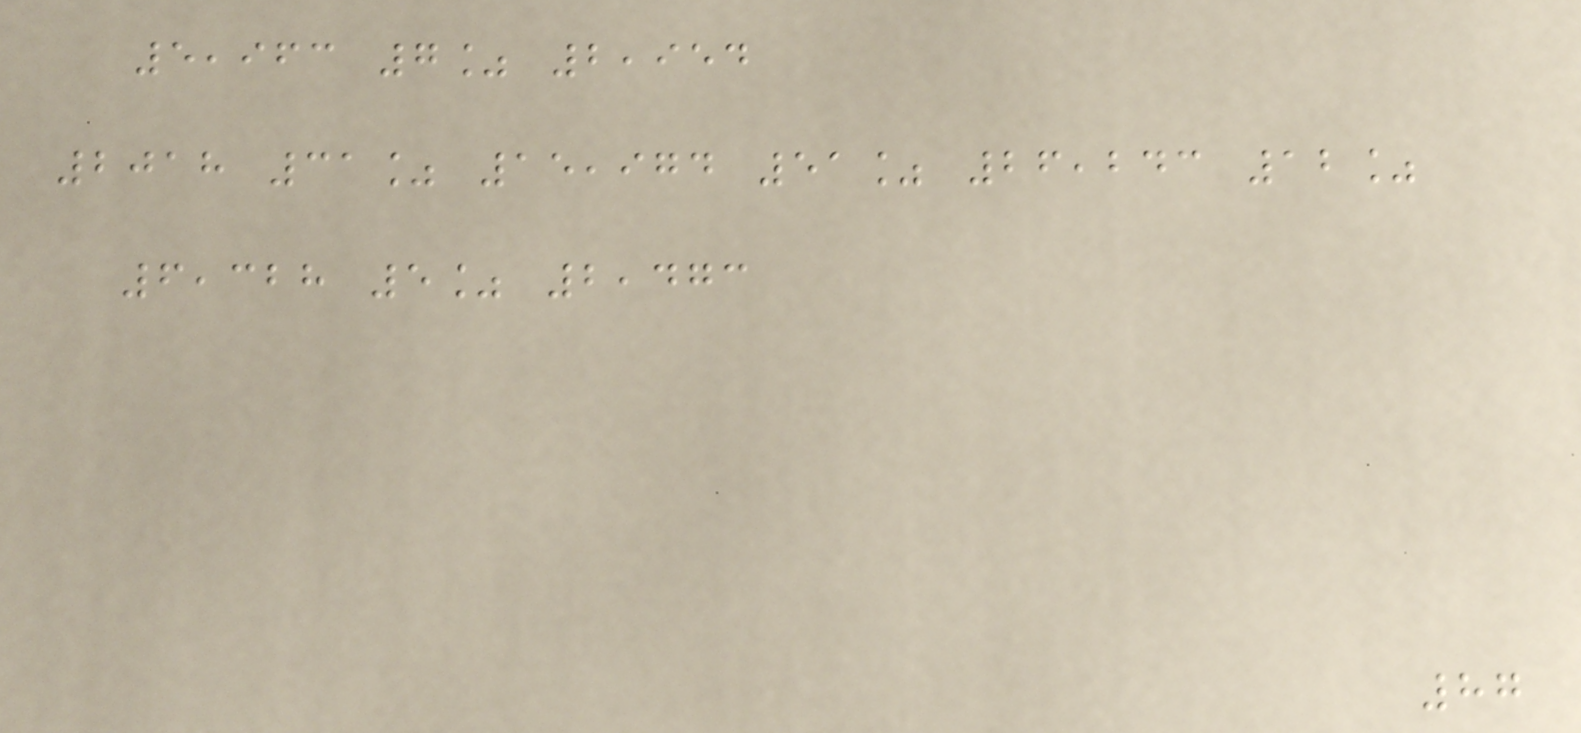5,963 7% 2,954
2018 31% 15,974 51% 26,243 12%
6,328 5% 2,473
87
